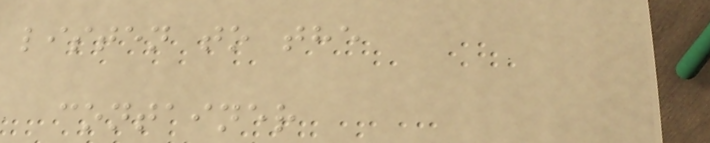listen to the
container
